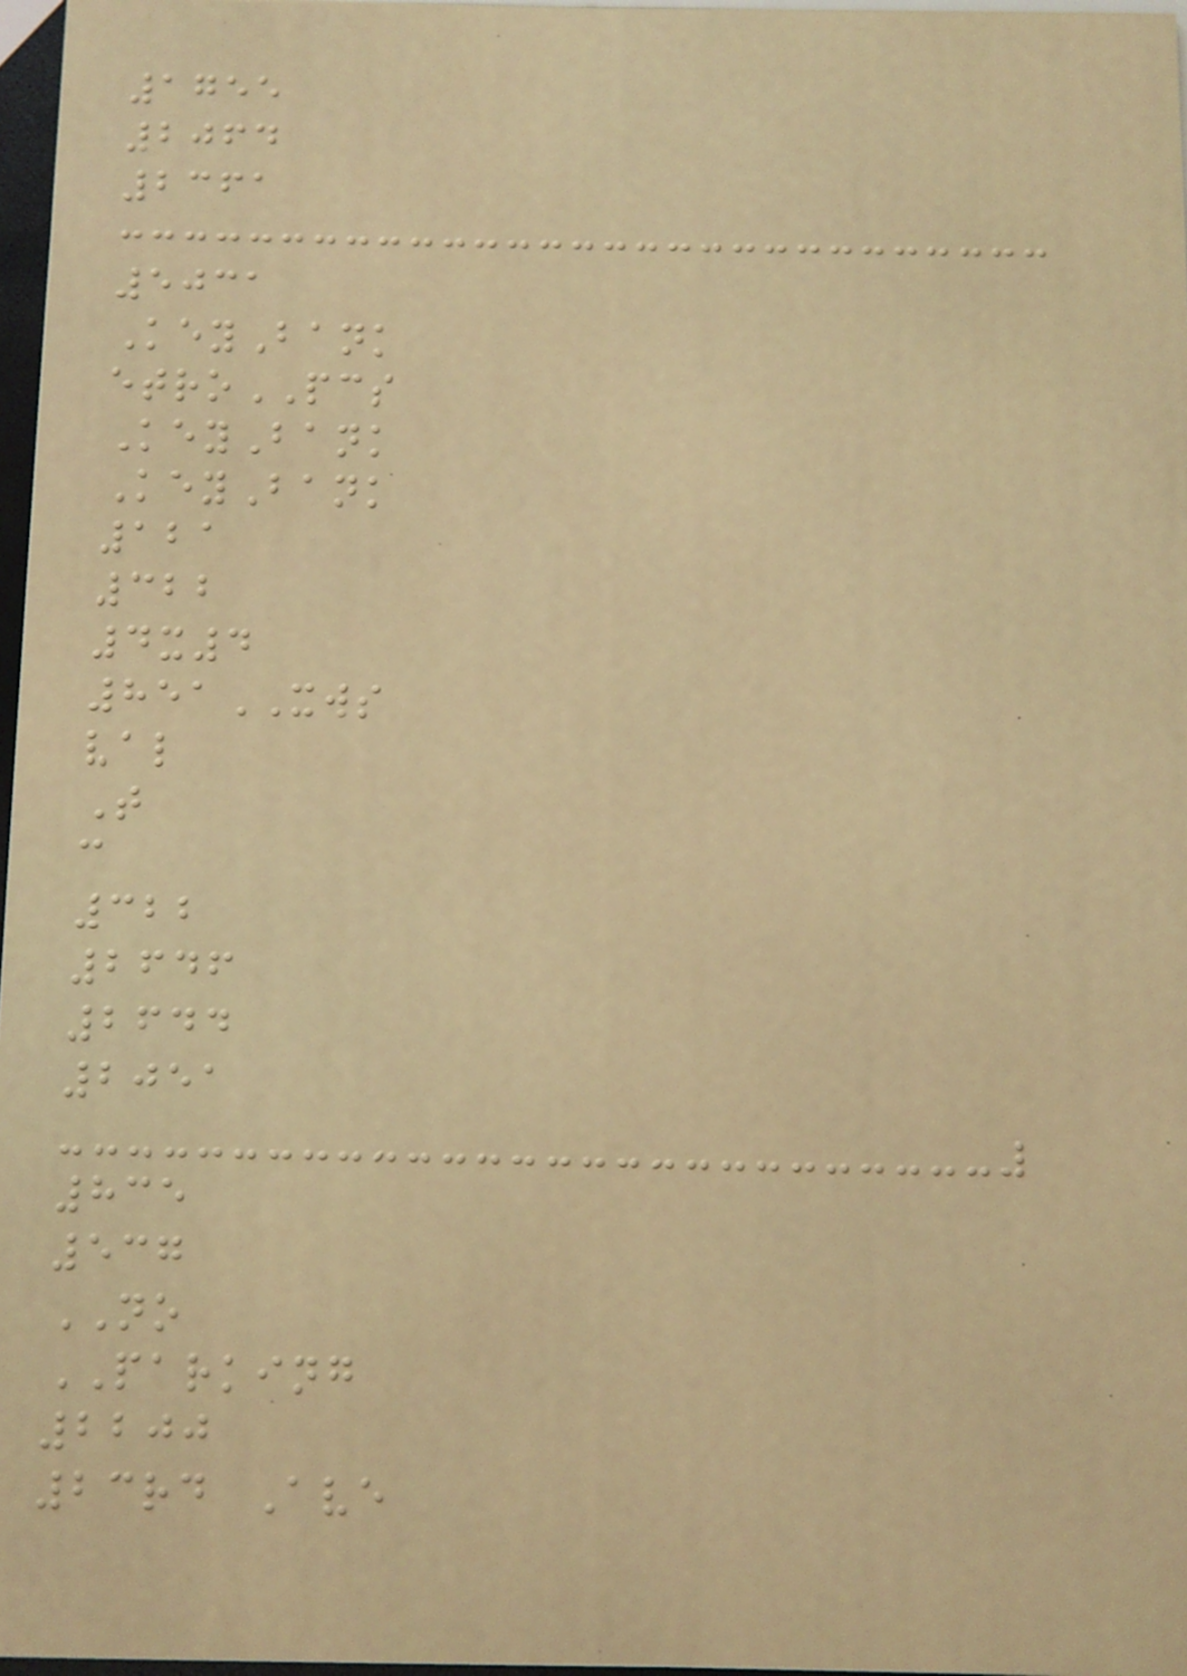1755
2064
2361
5031
KeyBank
etroPCS
KeyBank
KeyBank
121
322
4x4
851XWS
val
T
c
322
2646
2644
2051
835
537
NO
PARKING
2200
23rd Ave
